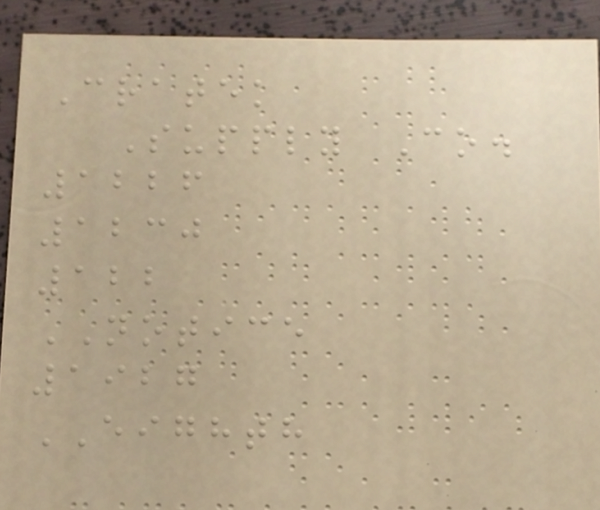Cratek
Supply Co.
1226
1230
122
NOTICE
1927
EIGHTH
